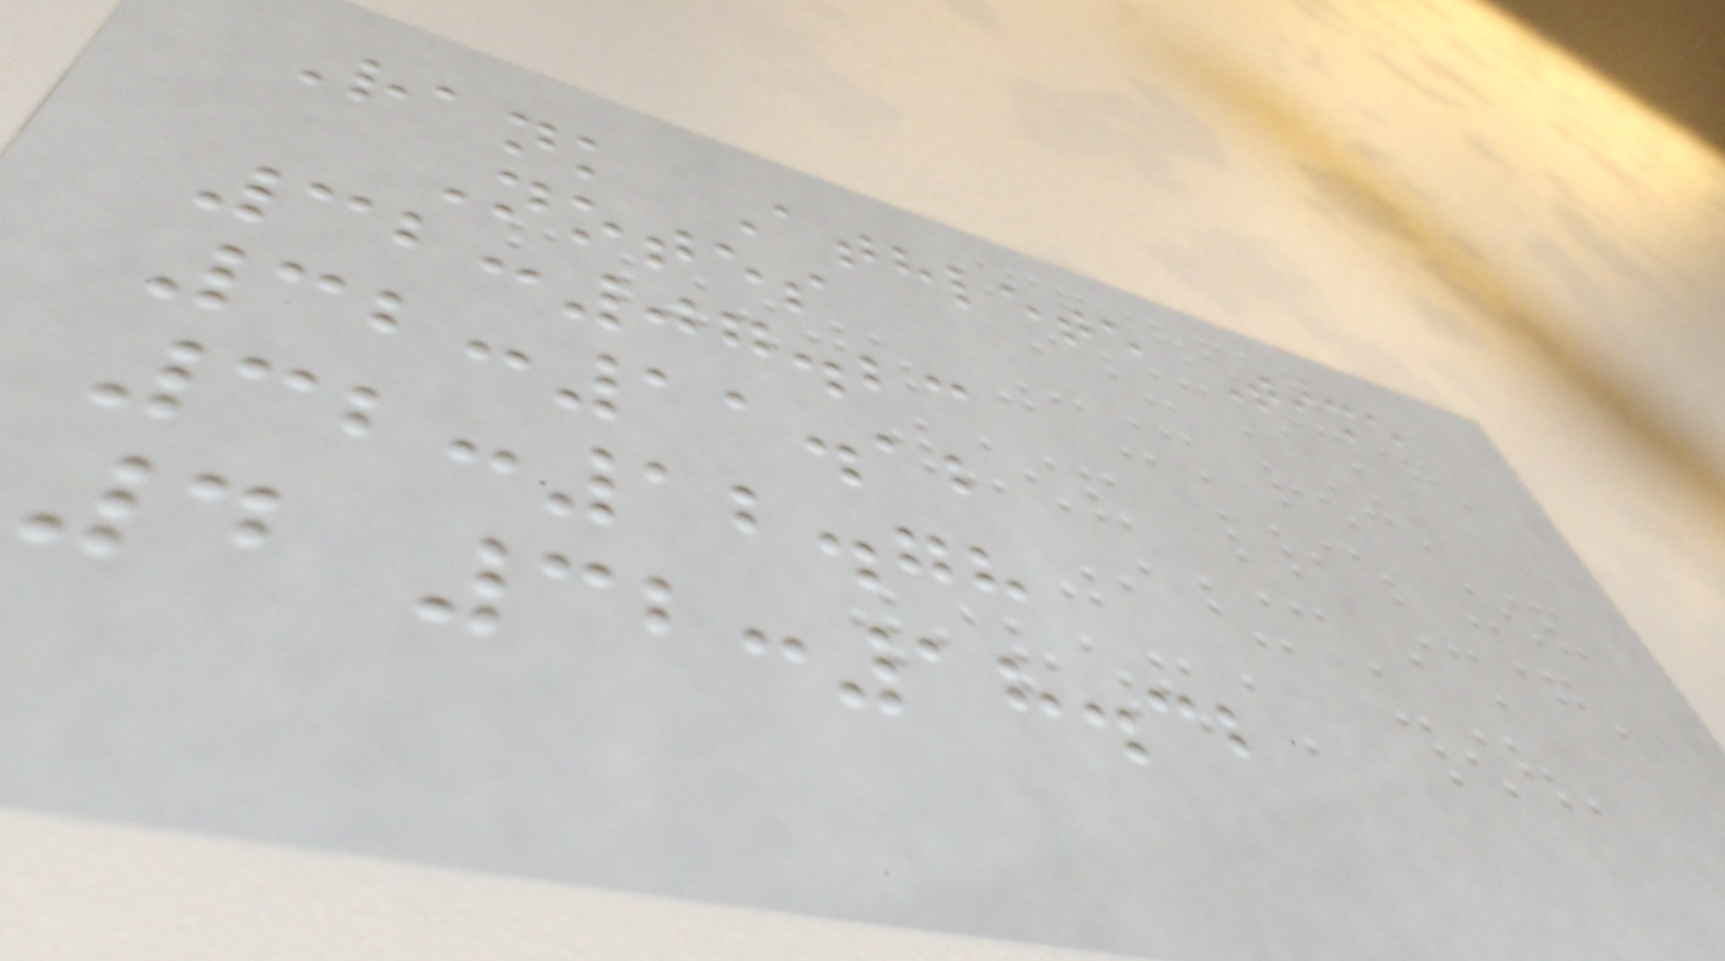Rank Athlete Time
Notes
32:07.23
32:11.12
32:12.78
4 32:18.32
